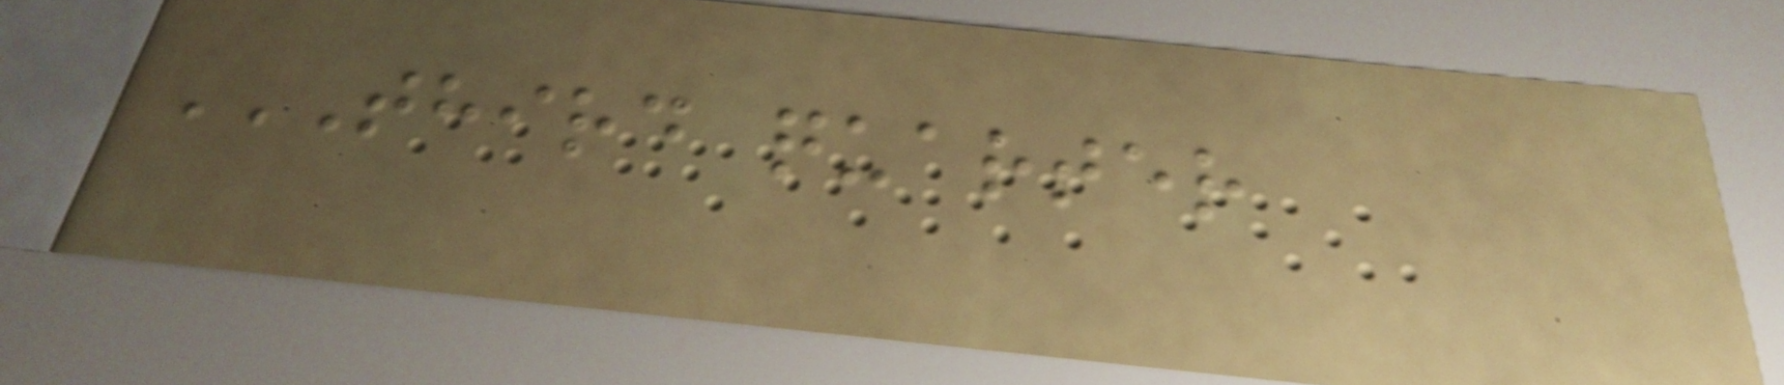THIRD QUARTER
